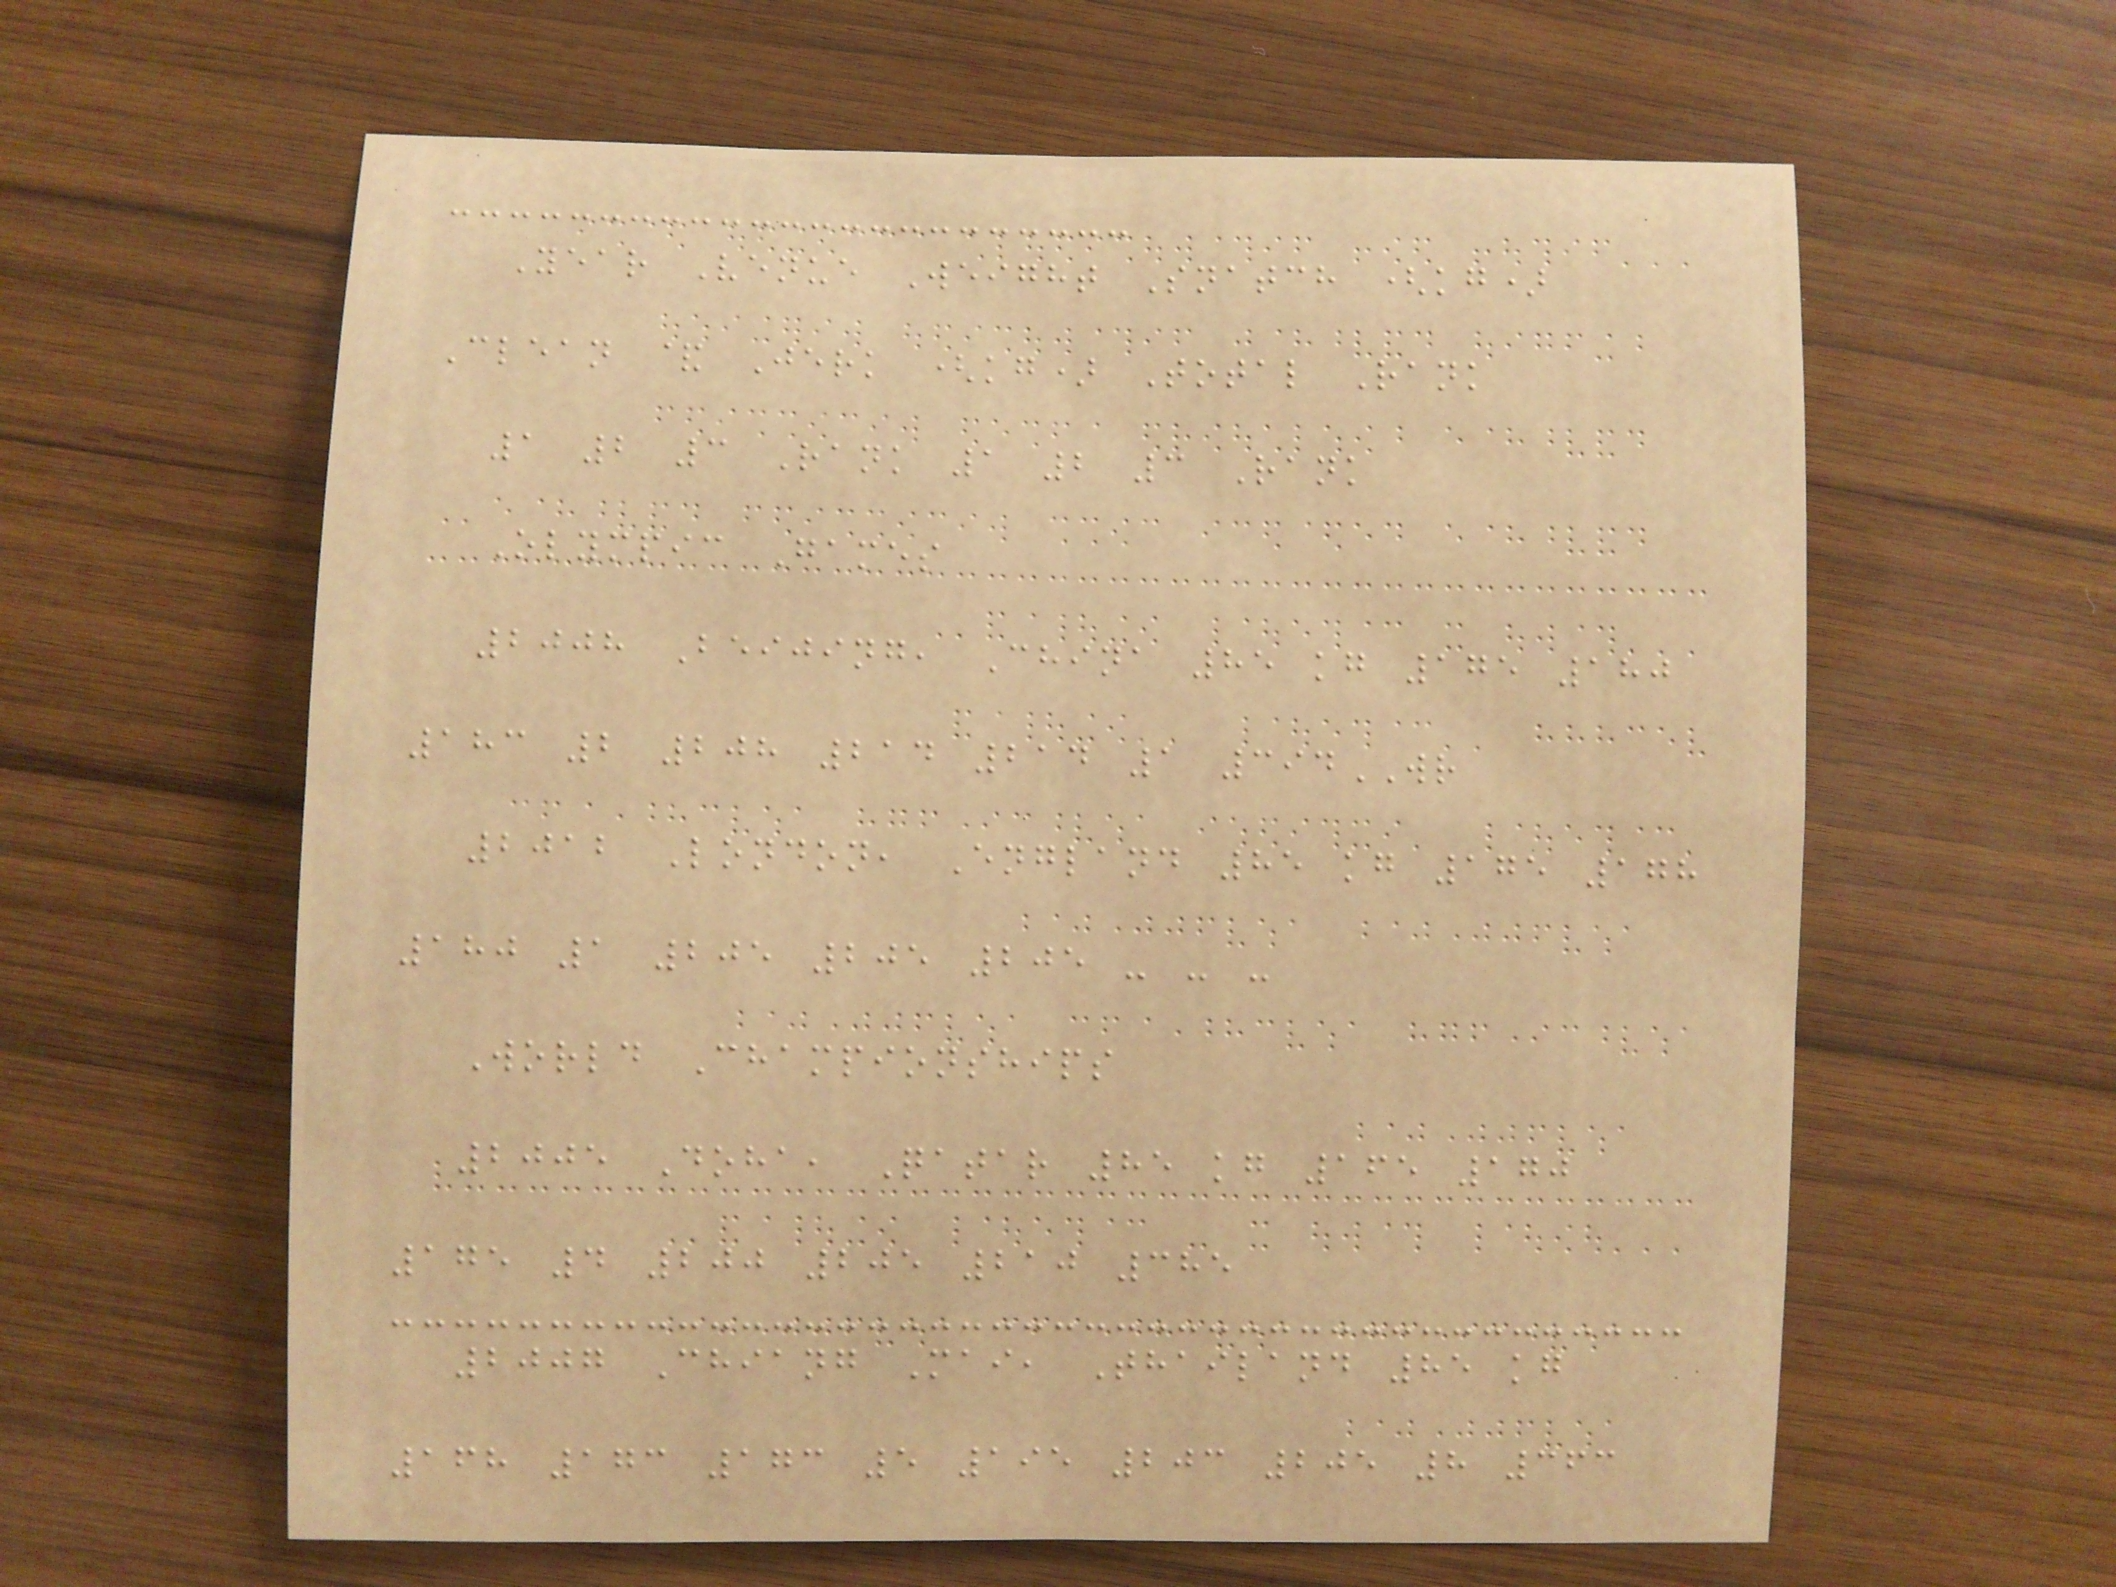Year Venue Weight Snatch (kg)
Clean & Jerk (kg) Total Rank
1 2 3 Rank 1 2 3 Rank
Olympic Games
2008 Beijing, China 85 kg 175 180
183 2 208 214 214 1 394WR
2012 London, England 85 kg 175 178
180 1 205 205 205 - - -
World Championships
2005 Doha, Qatar 85 kg 165 170
175 4 200 205 210 385
2007 Chiang Mai, Thailand 85 kg
168 173 173 5 195 203 205 8 363
